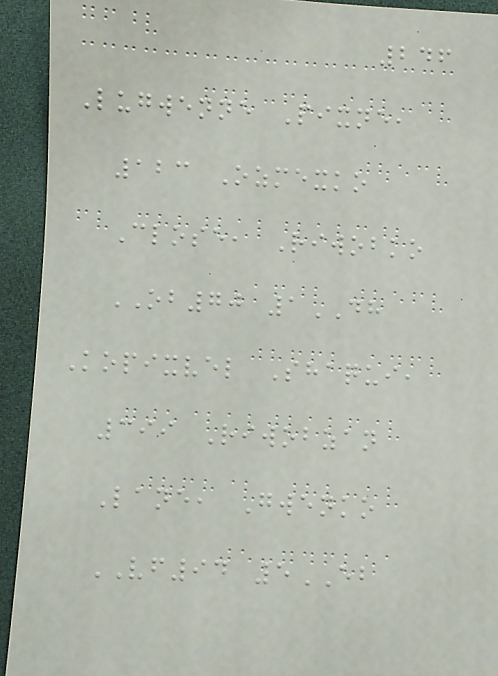246
Lugwenne Pixne,
123 Ozmexko
Close, Riwobko
OB70 1DH
Kopixvel Shaqui,
399 Riwobzan
Lane, Gwenko
VF94 5EB
